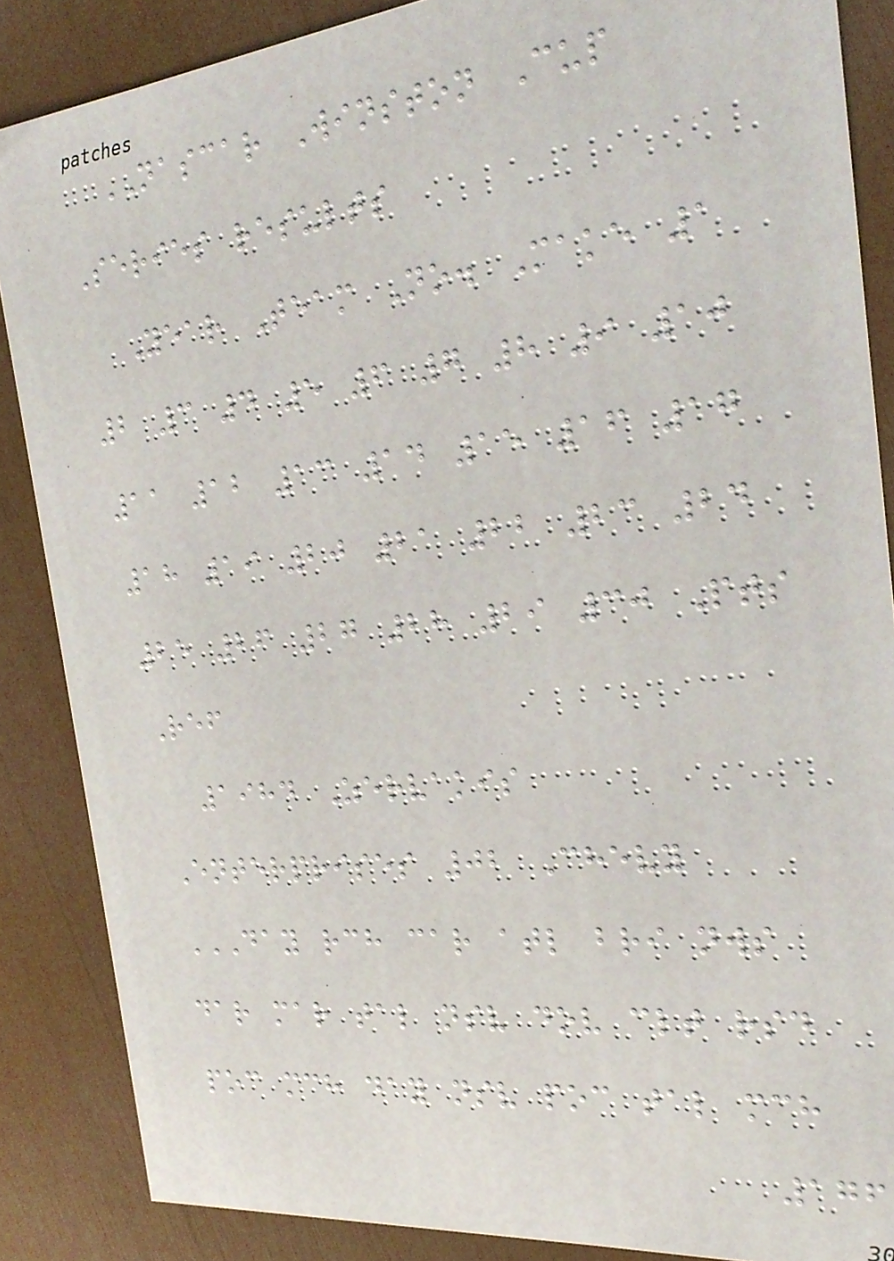NASCAR Winston Cup
Series results
Year Team No. Make 1
2 3 4 5 6 7 8 9 10
11 12 13 14 15 16 17
18 19 20 21 22 23 24
25 26 27 28 29 30 Pts
Ref
1984 Zervakis
Enterprises 02 Chevy
DAY RCH CAR ATL BRI NWS
DAR MAR TAL NSV DOV CLT RSD
POC MCH DAY NSV POC TAL MCH
176
